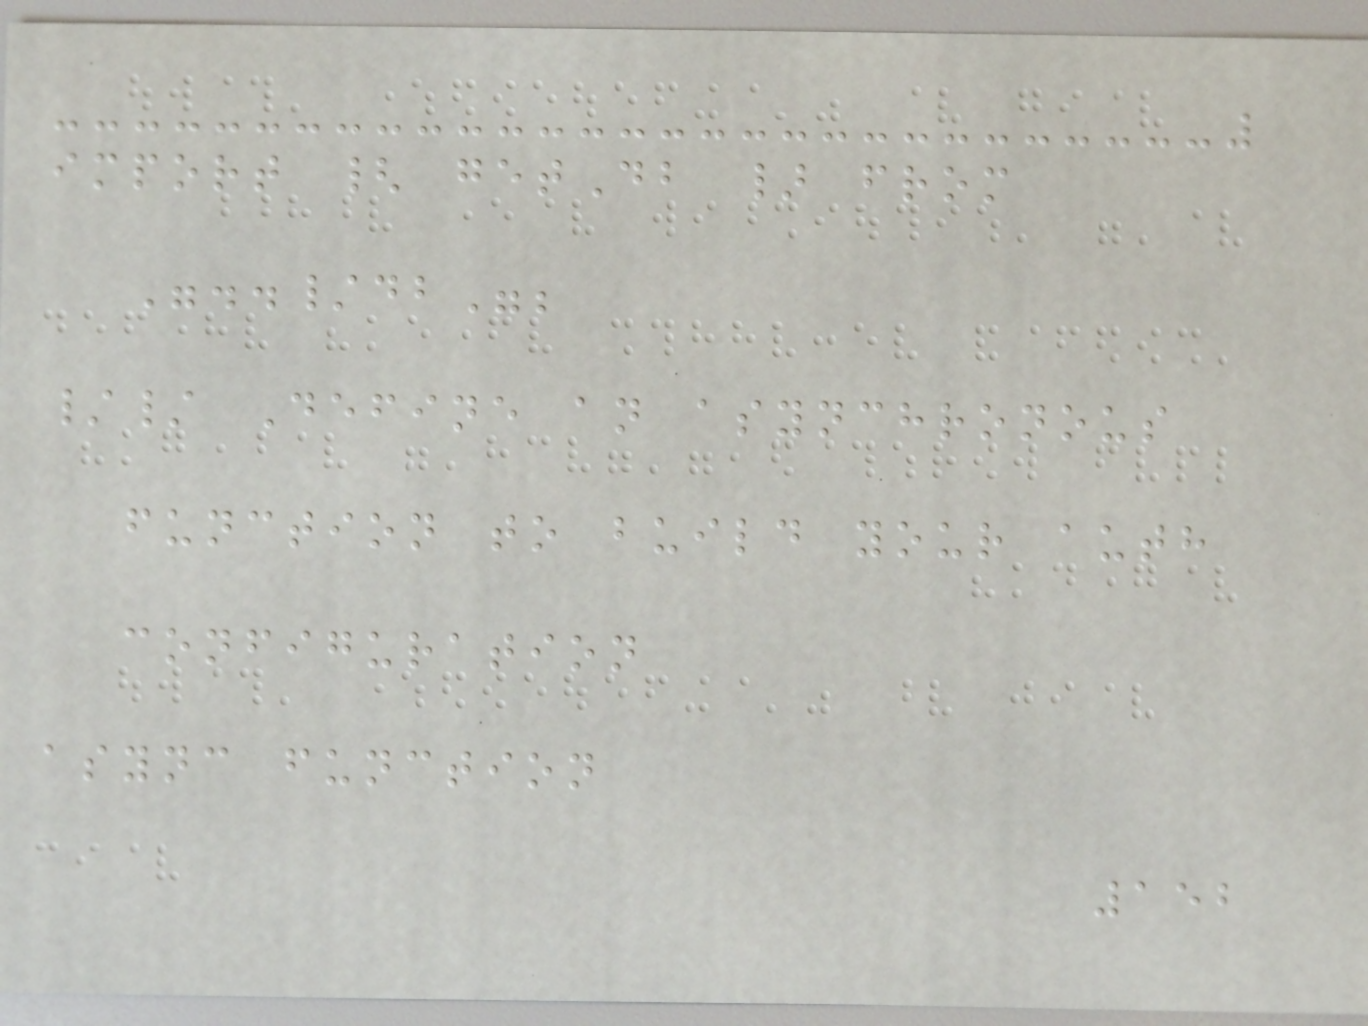import { getDb } from
"../db";
// Define an asynchronous
function to build your auth
configuration
async function
152
